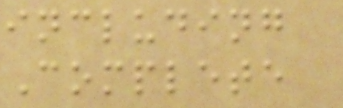including
Complete
